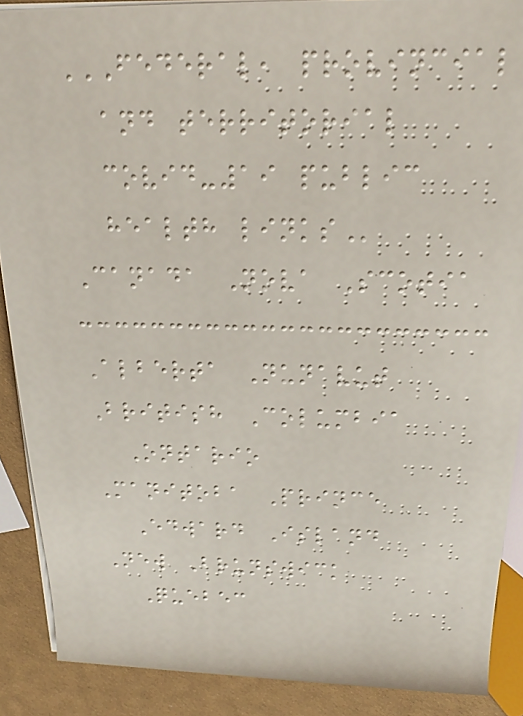FEDERAL, PROVINCIAL
AND TERRITORIAL
COVID-19 PUBLIC
HEALTH LINKS
Canada Nova Scotia
Alberta Nunavut
British Columbia
Ontario
Manitoba Prince
Edward Island
New Brunswick
Quebec
